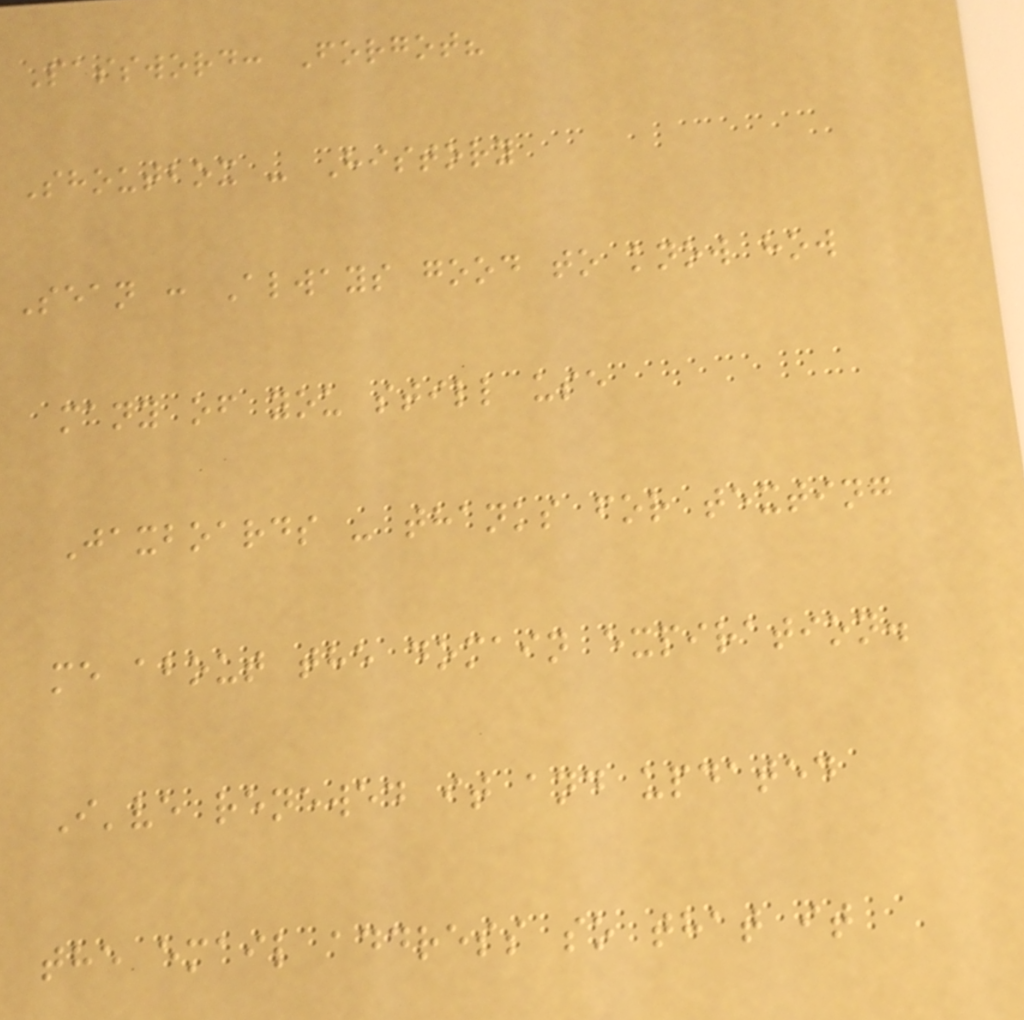Password: Forgot?
Shoutbox - History
Sean : Always good to know how
many of you still use
Jaxboards - thanks for texting
me about the domain expiration.
I've renewed it and updated
the email address so that it
